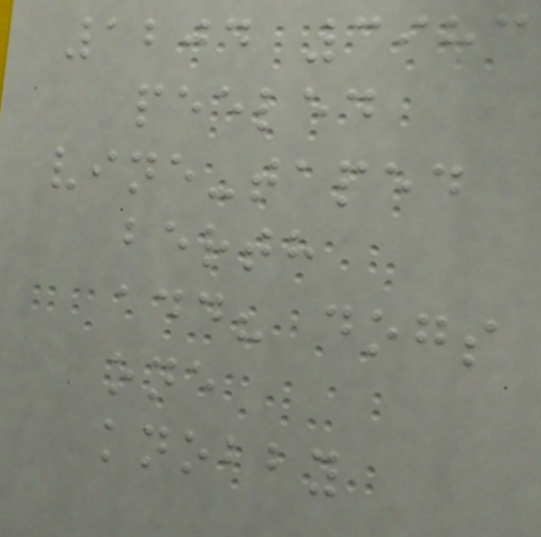1204 3983
peeled
vine-taped
berth
add? dogs
one
knobby
